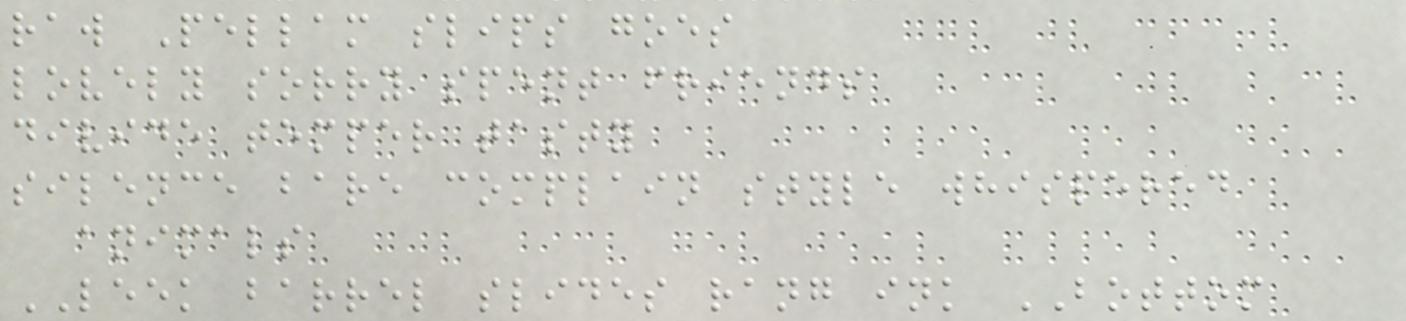raw Pellam slips goes
lovely sorry spent friends
divide temper tasty
silence bare complain style whispered
animals
LEEK barrel slides rang ink BOTTOM
